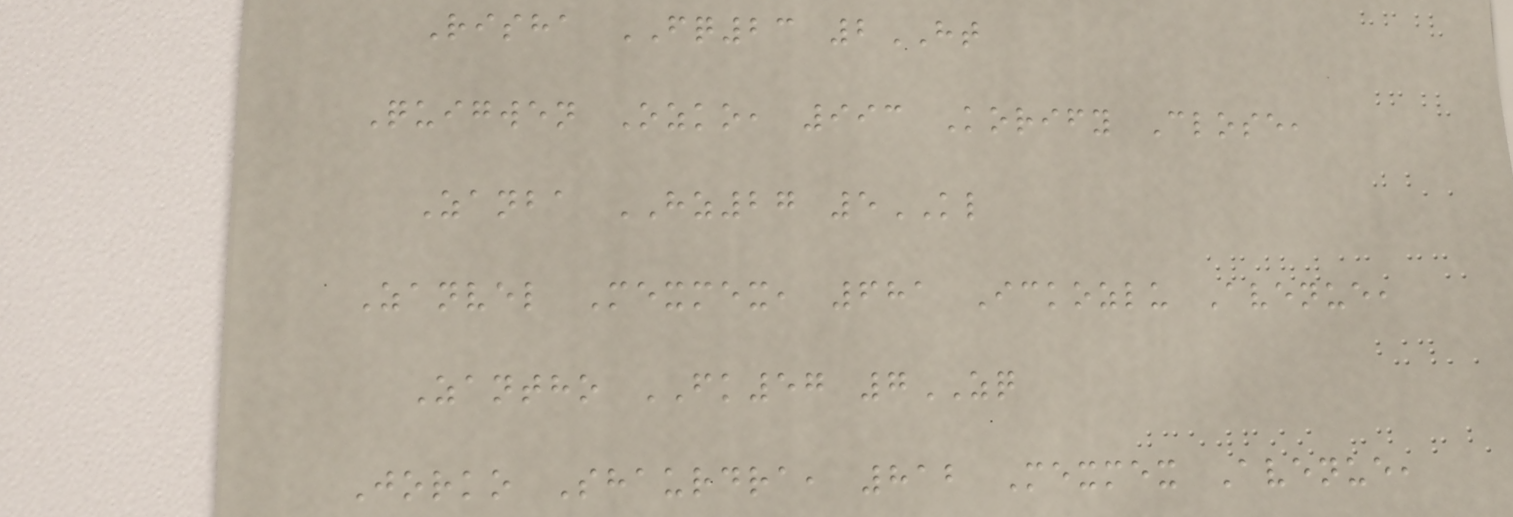Risha FQ23 2HT
Quigwen Ozko, 993 Korify Close,
Zanba HZ27 5KL
Zanvel Mexmex, 681 Ickozlu Avenue,
Zantho FK57 7ZQ
Jorko Shaurdra, 812 Mexmex Avenue,
